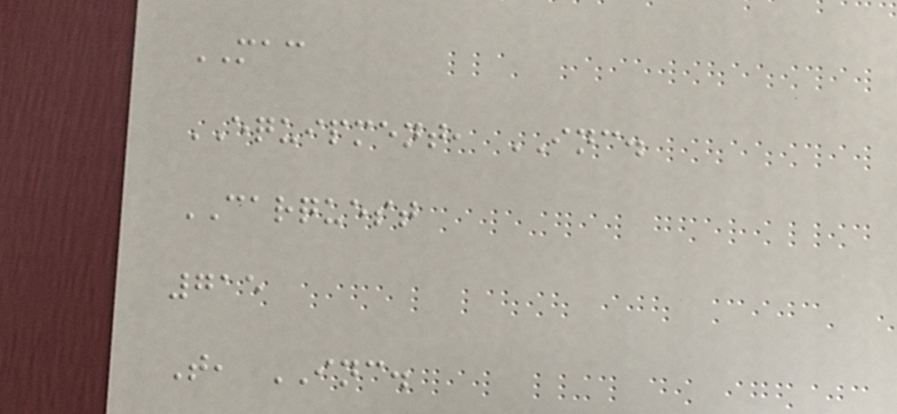MAC
EQUIPMENT, INC.
CARQUEST
715
T, INC.
